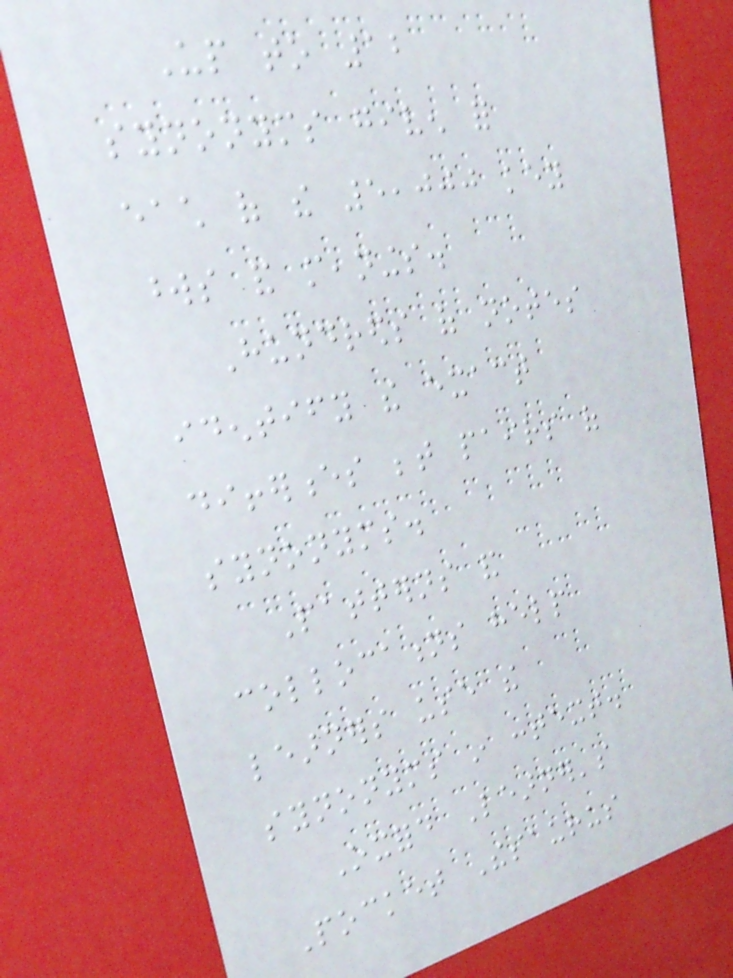Up to 12
synonyms given for
each of the 5,000 key
words and meanings.
Hundreds of notes
identify the exact
differences between pairs of
synonyms.
Patterns and
collocations help
learners use the
synonyms in context.
Oxford Learner's
Pocket Thesaurus
